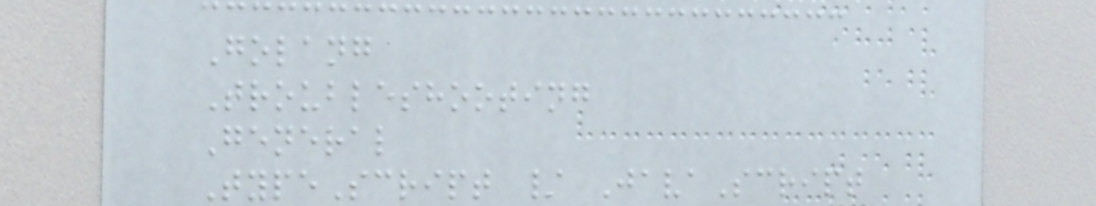Golang
Troubleshooting
General
TypeScript / JavaScript
